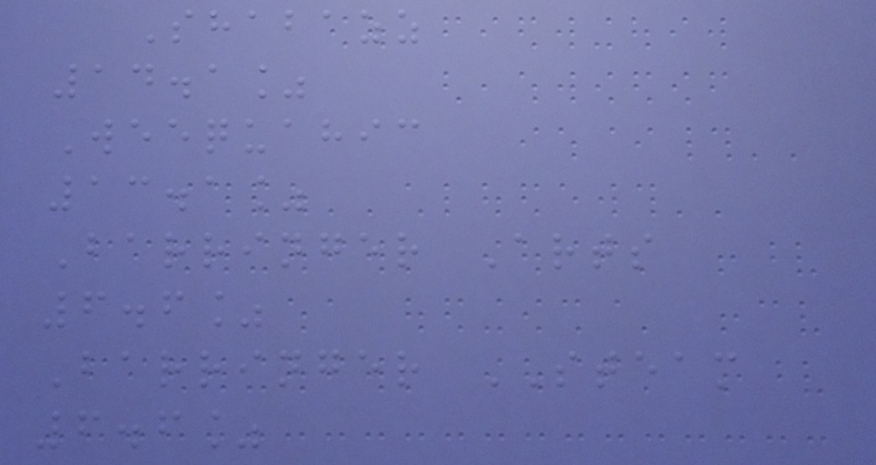Shabazz
14.1%
Weequahic
13.1%
Barringer Arts
6.6%
Barringer STEAM
6.6%
